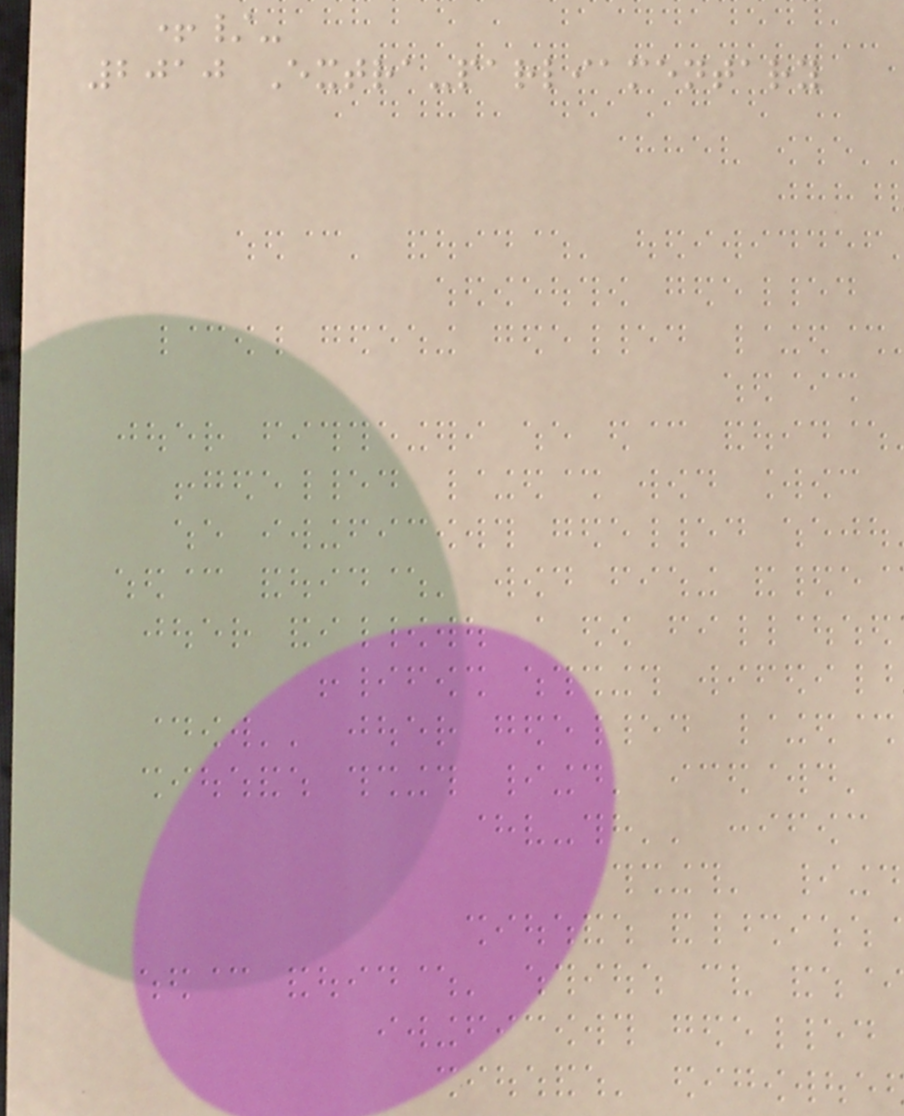+/-
2010 Extra-parliamentary
